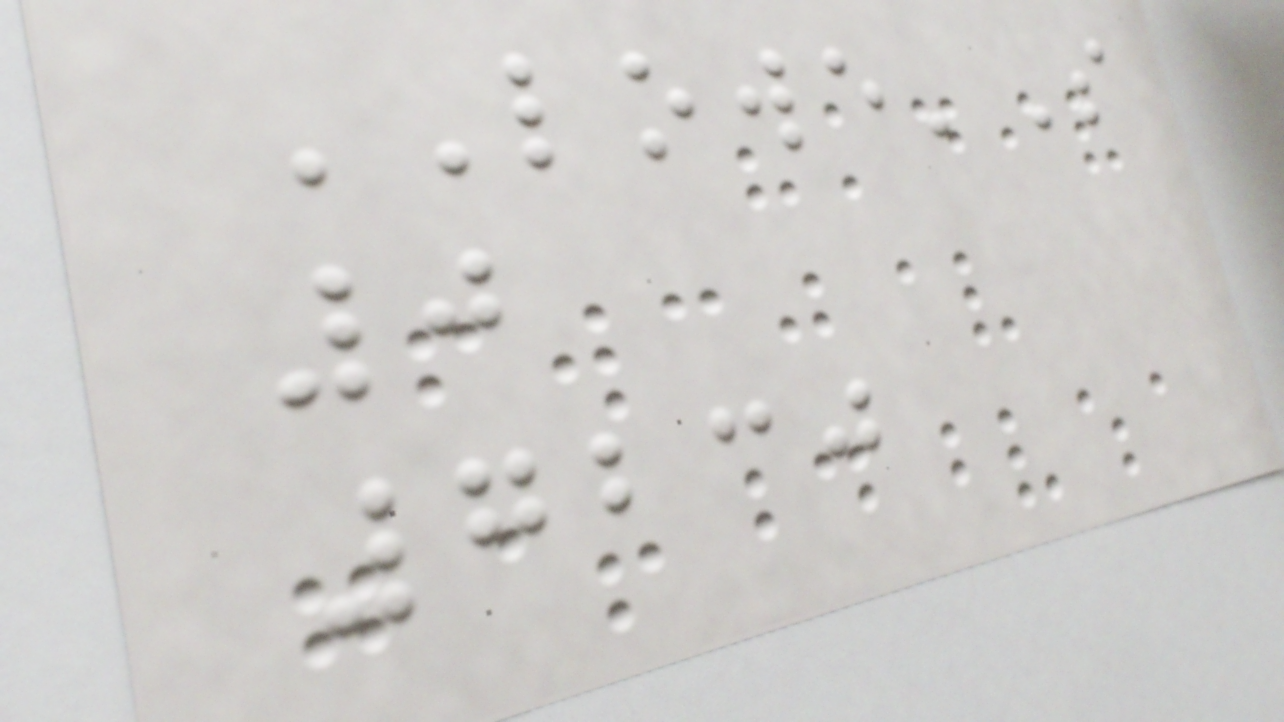LOWE'S
0
7230
